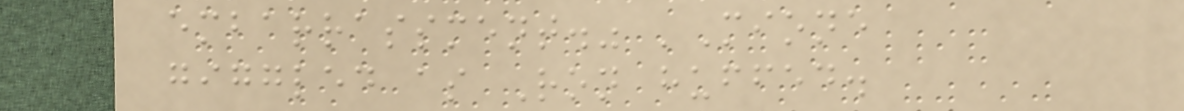embarrassment." 'Mione
giggled as Ron huffed.
